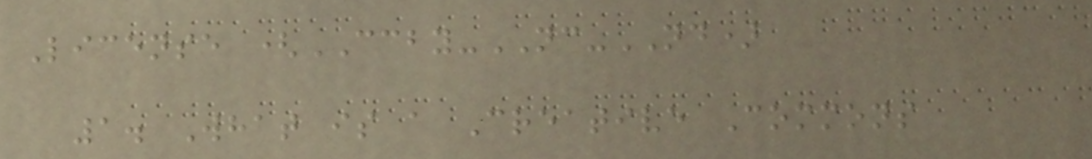License (CCBY-NC-ND)
1. What is a Creative Commons
